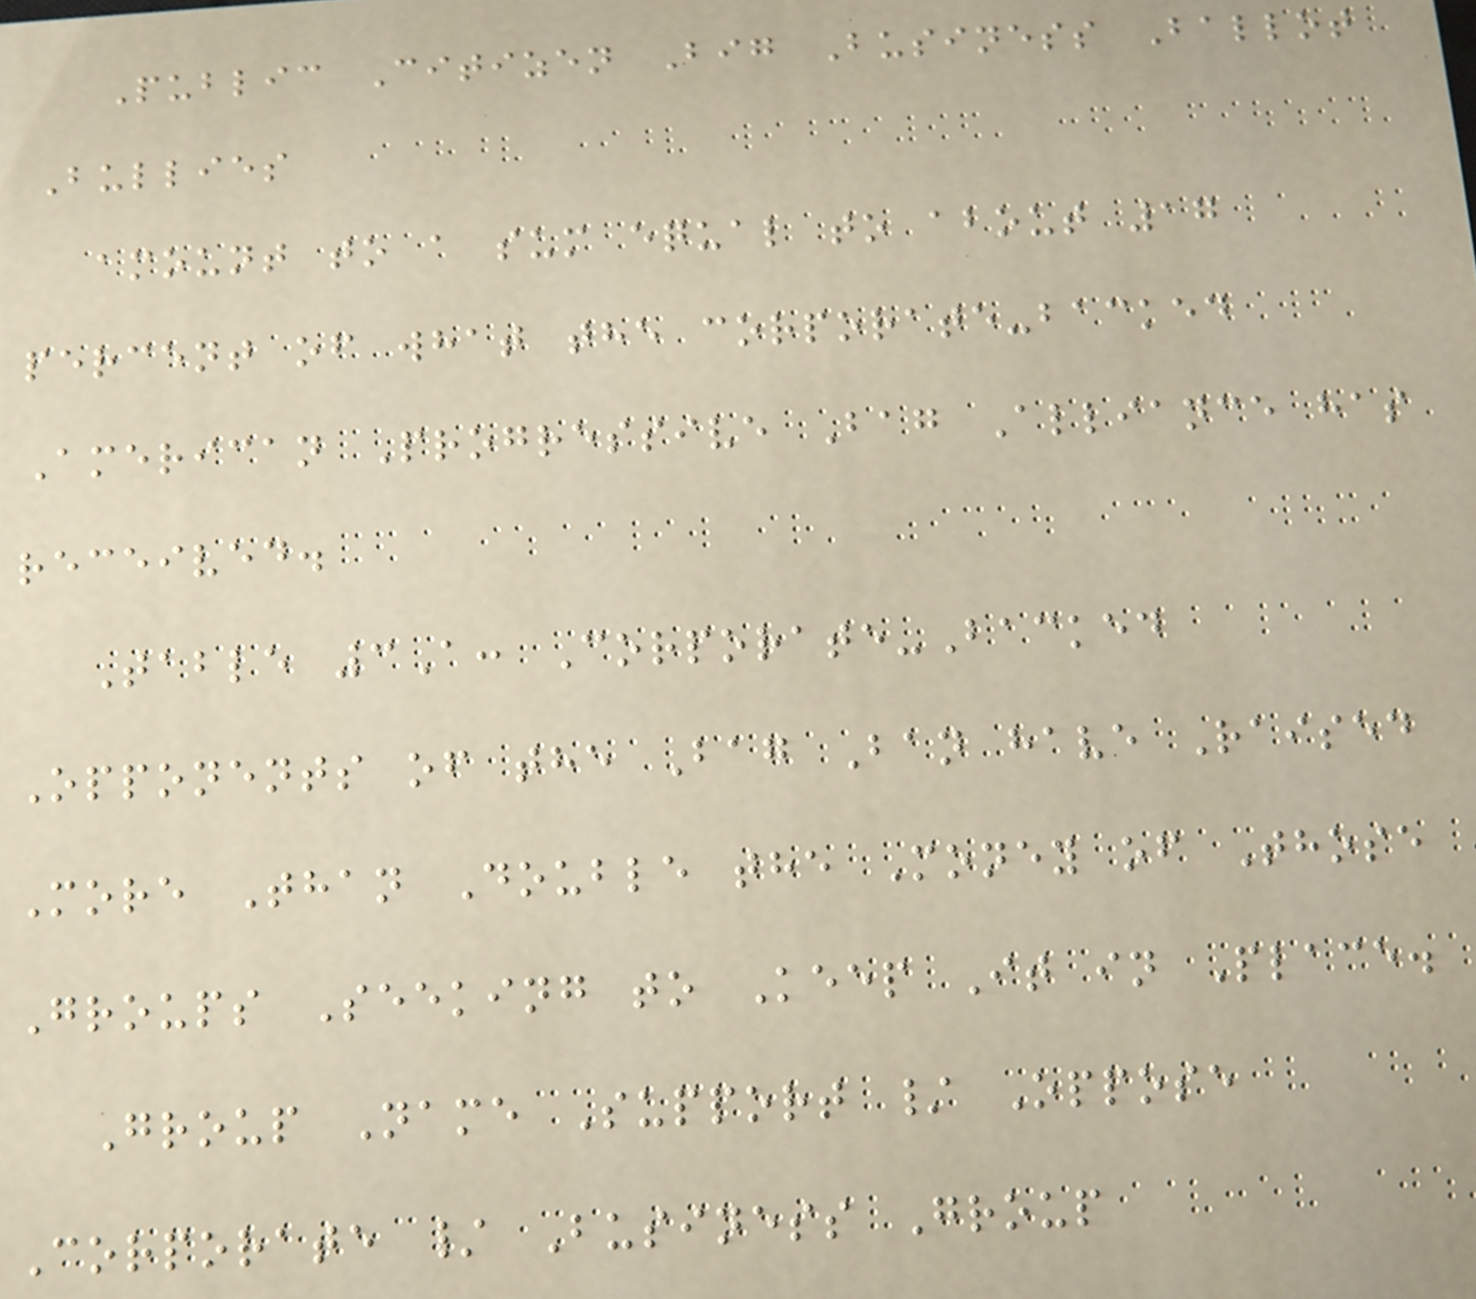Public Citizen Big Business Ballot
Bullies
amount to a sum equal to about 17
percent of what the corporate-backed
American Progressive Bag Alliance has
received.
Table 3A: Corporate-Backed
Opponents of the Bag Ban have Raised
More Than Double the Money of Those
Groups Seeking to Keep It in Place.
Group Name Support / Oppose
Corporate / Business Group
